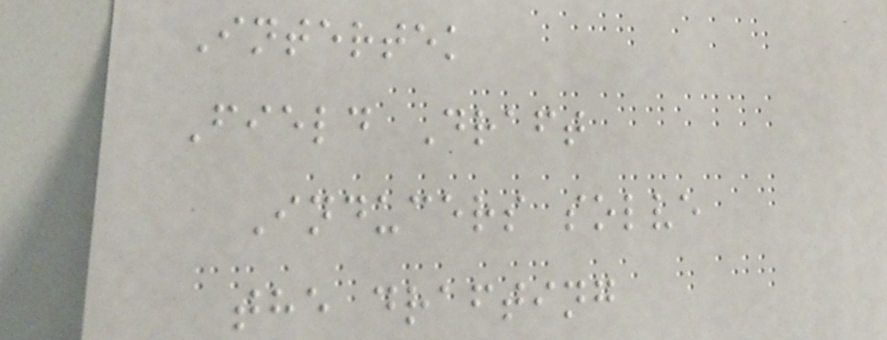Intertek
Field Draft
Inducers solve
the drafting
